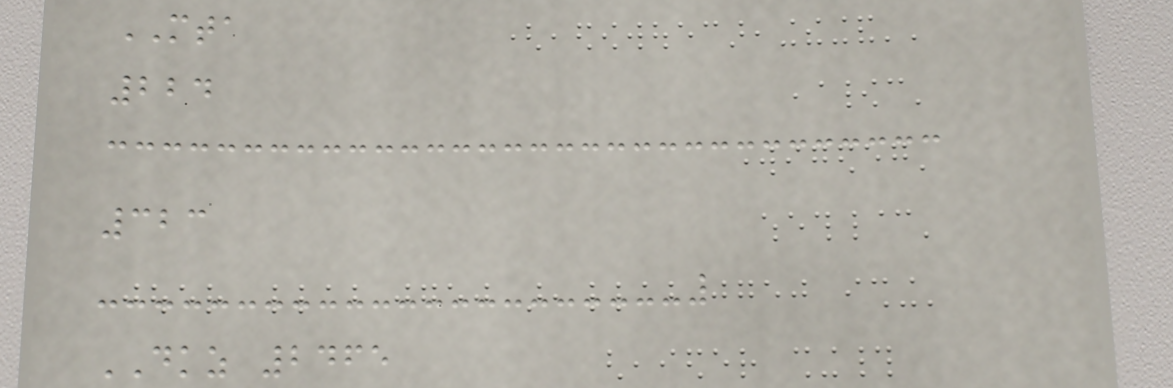MTA
224
323
DKZ 2465
